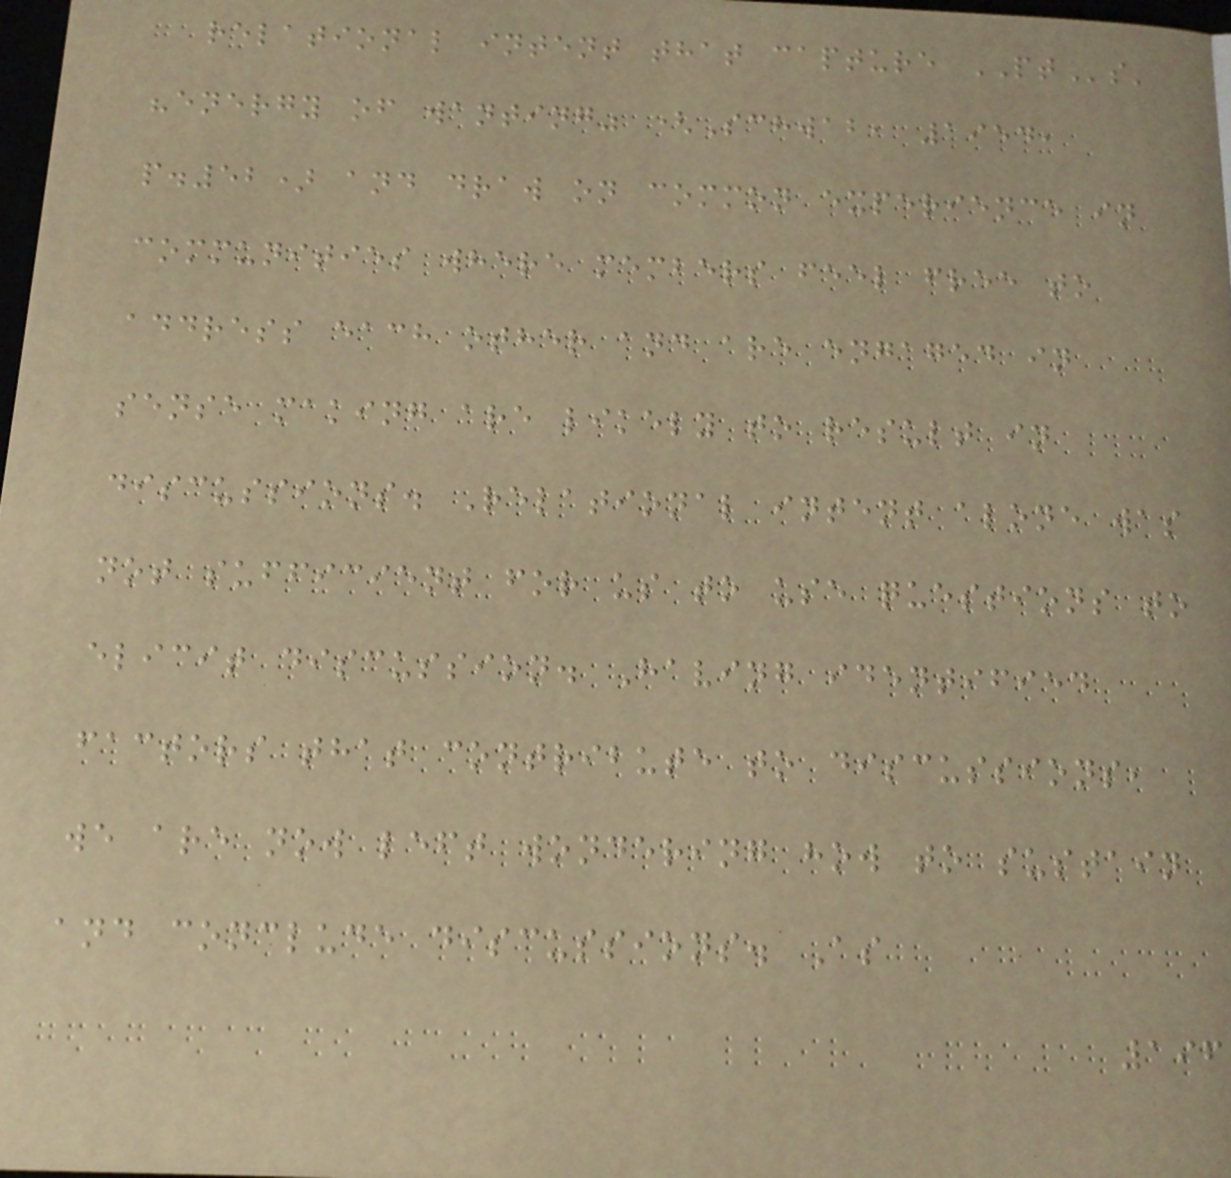relational intent that capture PTs'
"energy of wanting" (Schwab, 1954,
p.52) and draw on common experience in
communities where members feel free to
address each other and are engaged in
sense making are likely to result in
discussions. Relational intent alone was
not sufficient for us to use questions to
elicit discussion. Having identified
factors that contribute to discussions,
we are now left wondering how to sustain
and conclude discussions. As
196
